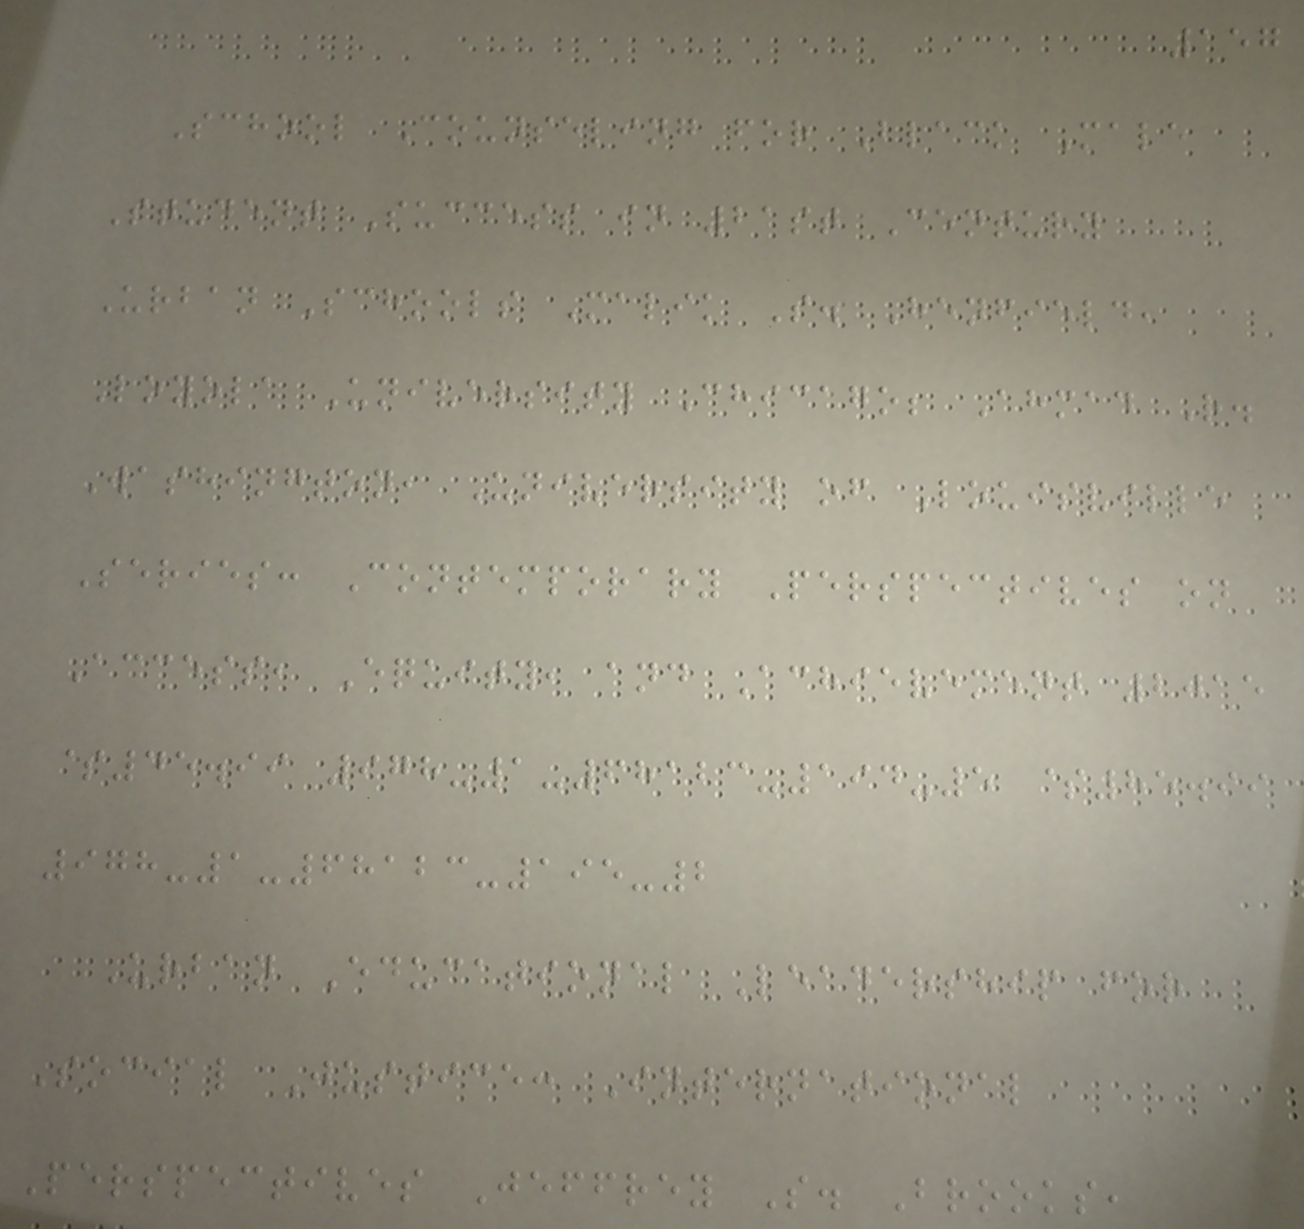157
School Counseling for Black Male
Student Success in 21st Century
Urban Schools Malik S. Henfield,
Loyola University Chicago; Ahmad R.
Washington, University of Louisville
Series: Contemporary Perspectives on
Access, Equity, and Achievement 2015
$45.99 978-1-68123-194-5 $85.99
978-1-68123-195-2
Urban Educational Leadership for
Social Justice: International
Perspectives Jeffrey S. Brooks,
